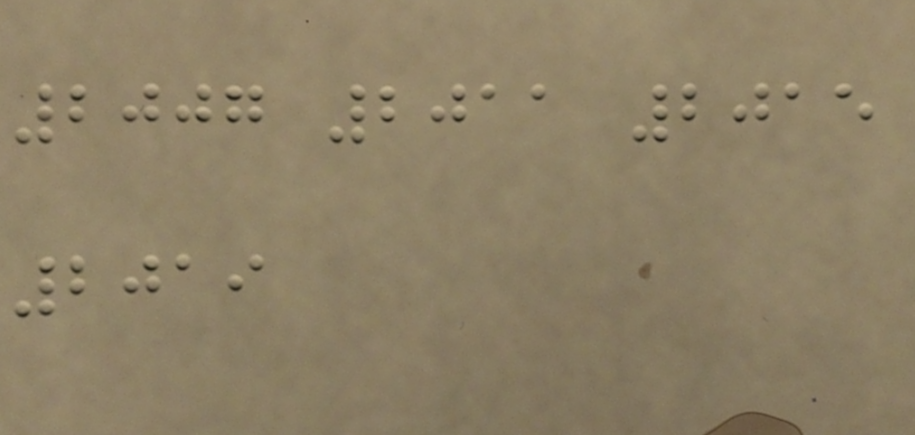2007 2011 2015
2019
